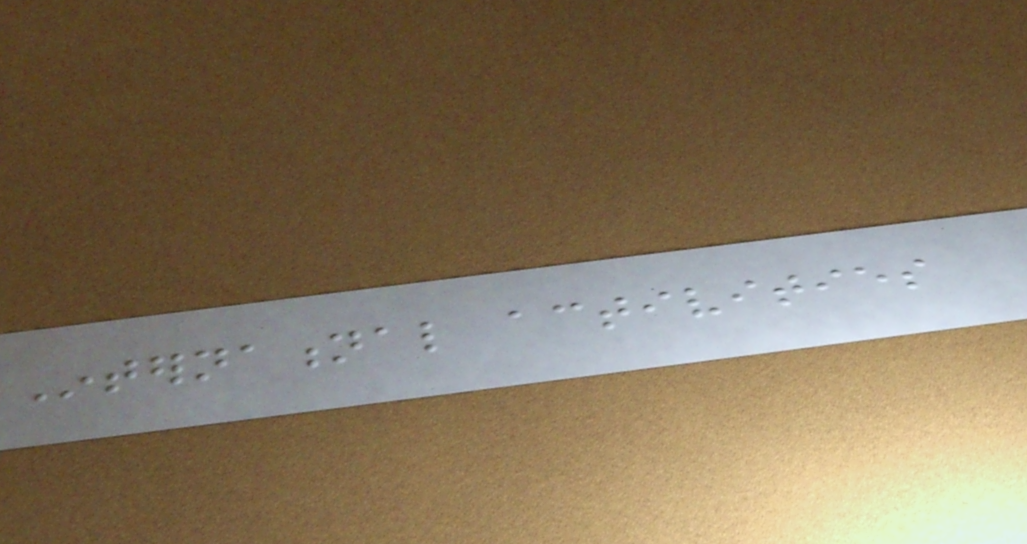International activities
